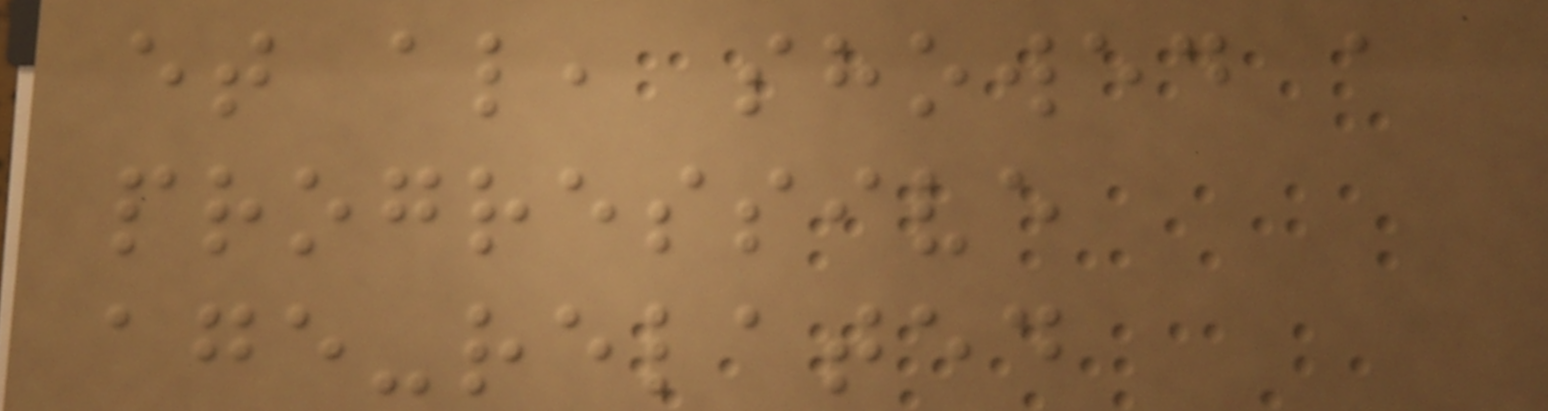et al, showed a
progressive
age-related
